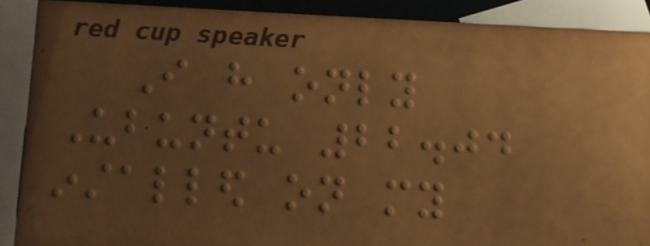I have only
Ubuntu 22.04
installed on my
